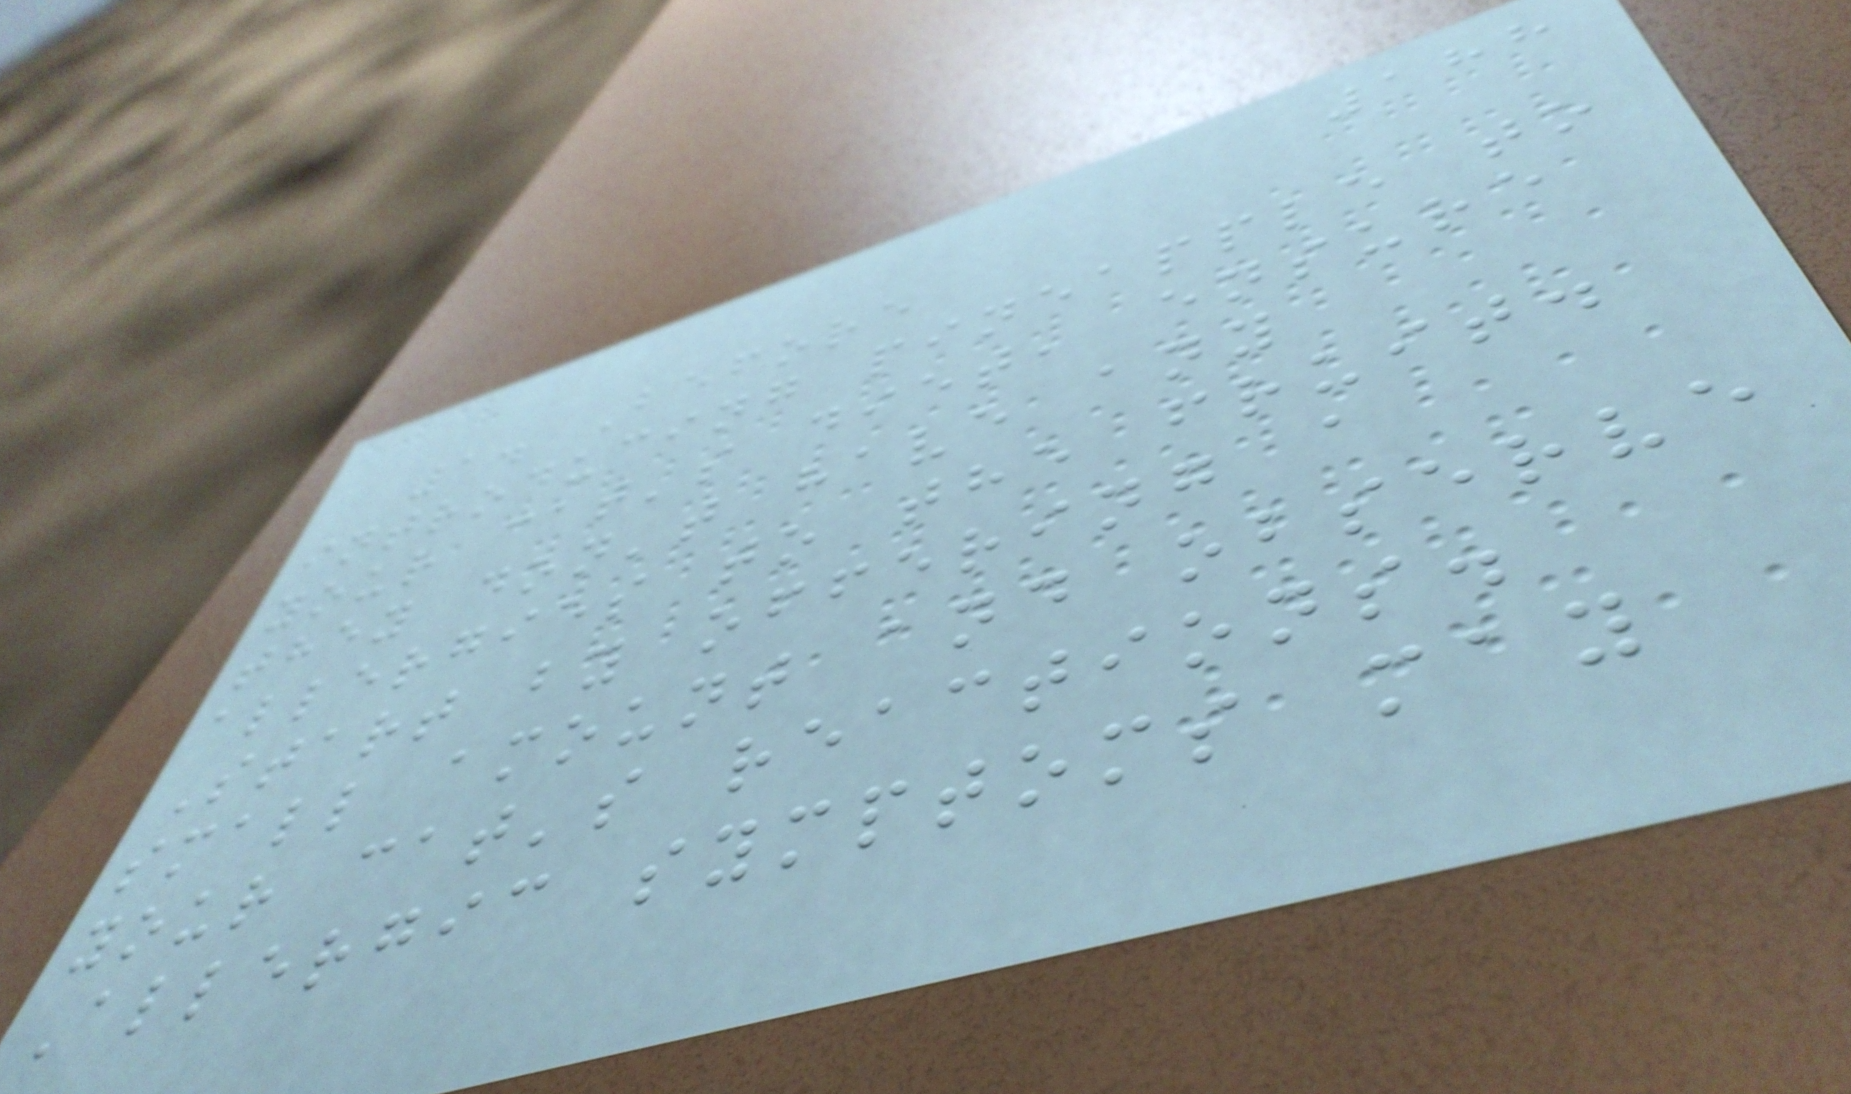188
1. Before
introducing pineapple to
your cat's diet, ensure
they don't have any
allergies to the fruit.
Start by offering a
small amount and observe
your cat's reactions.
Allergic symptoms may
